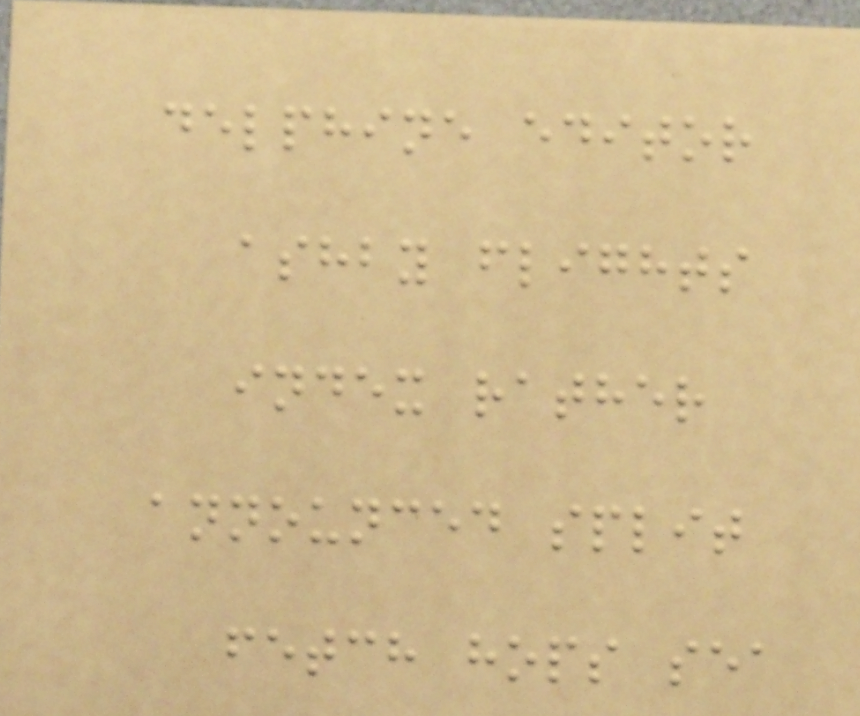delphine editor
ashby flights
index rather
announced split
fetch hops sea
